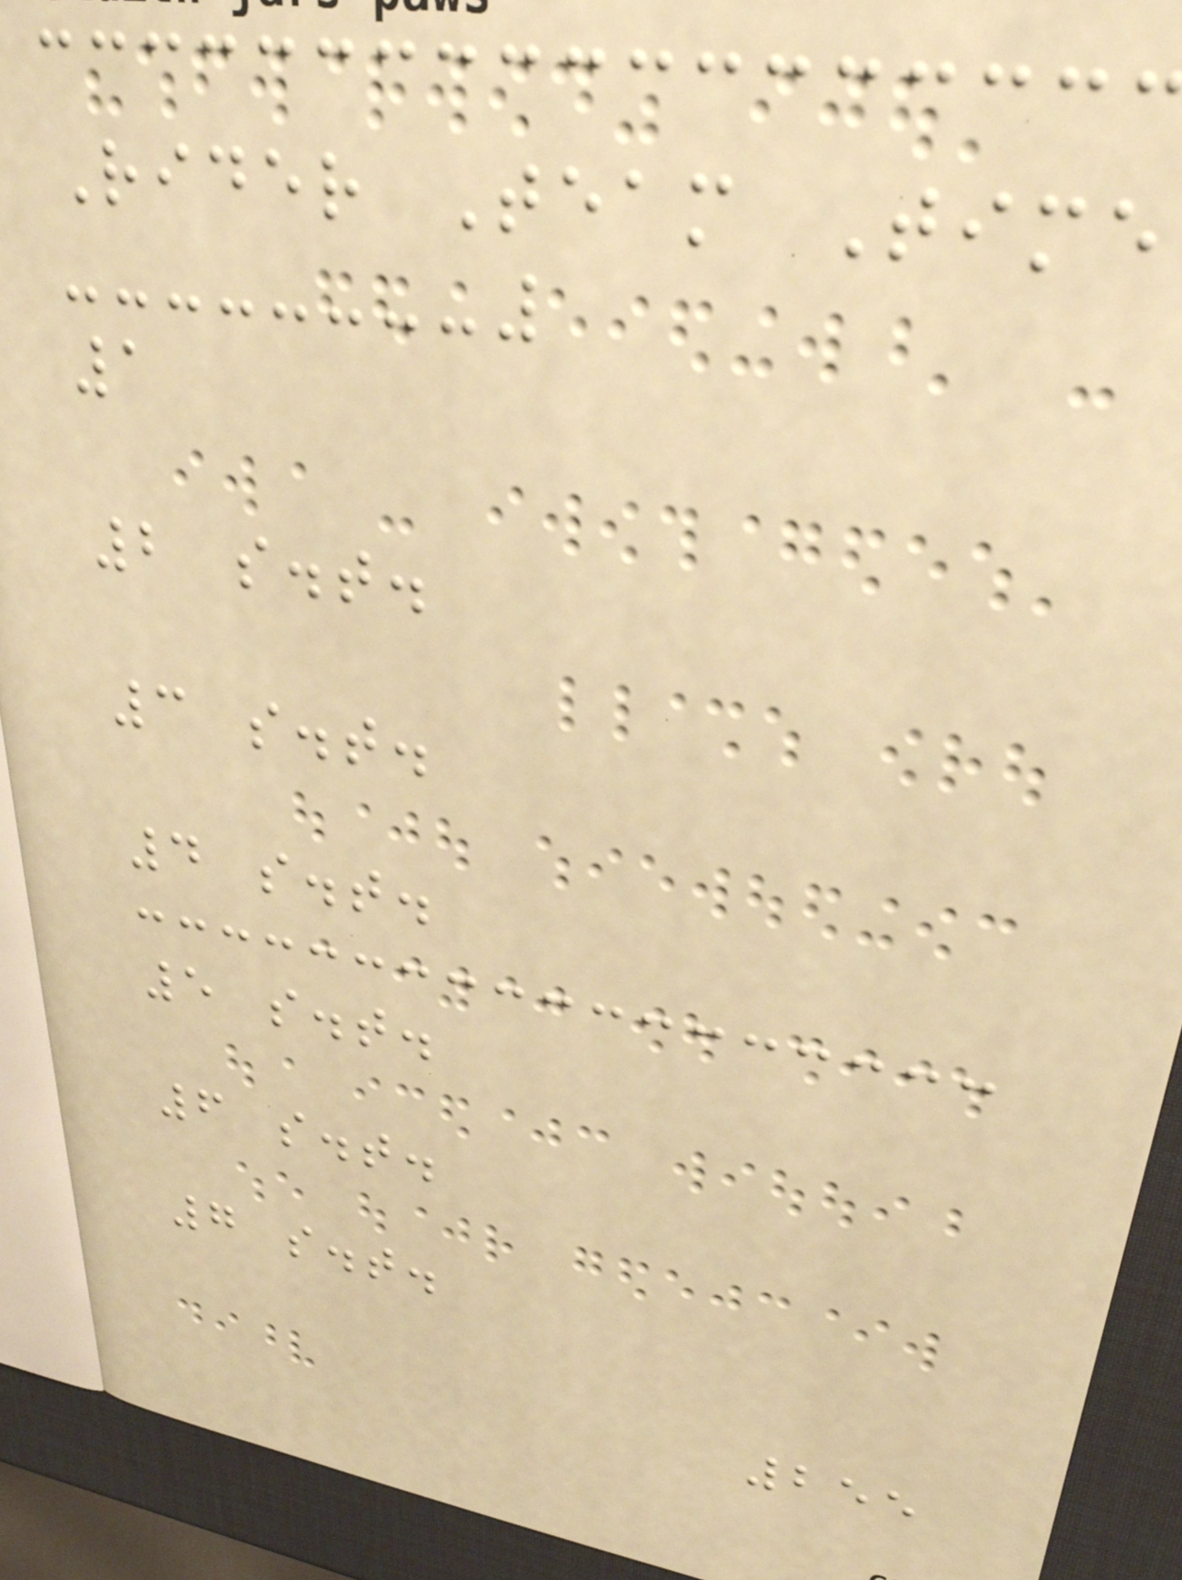Rider Team Time
1
2 s.t.
3 s.t.
4 s.t.
5 s.t.
6 s.t.
7 s.t.
255
